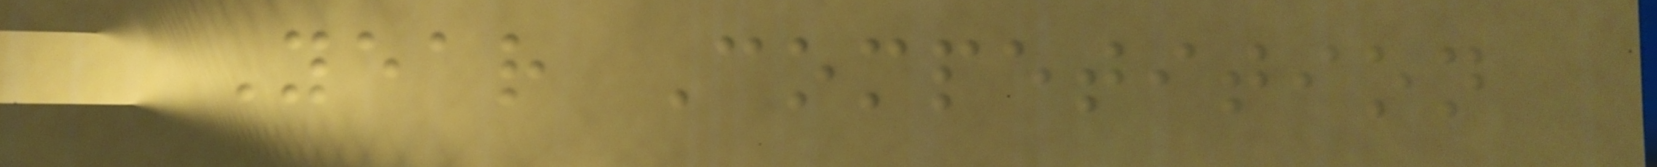Year Competition
